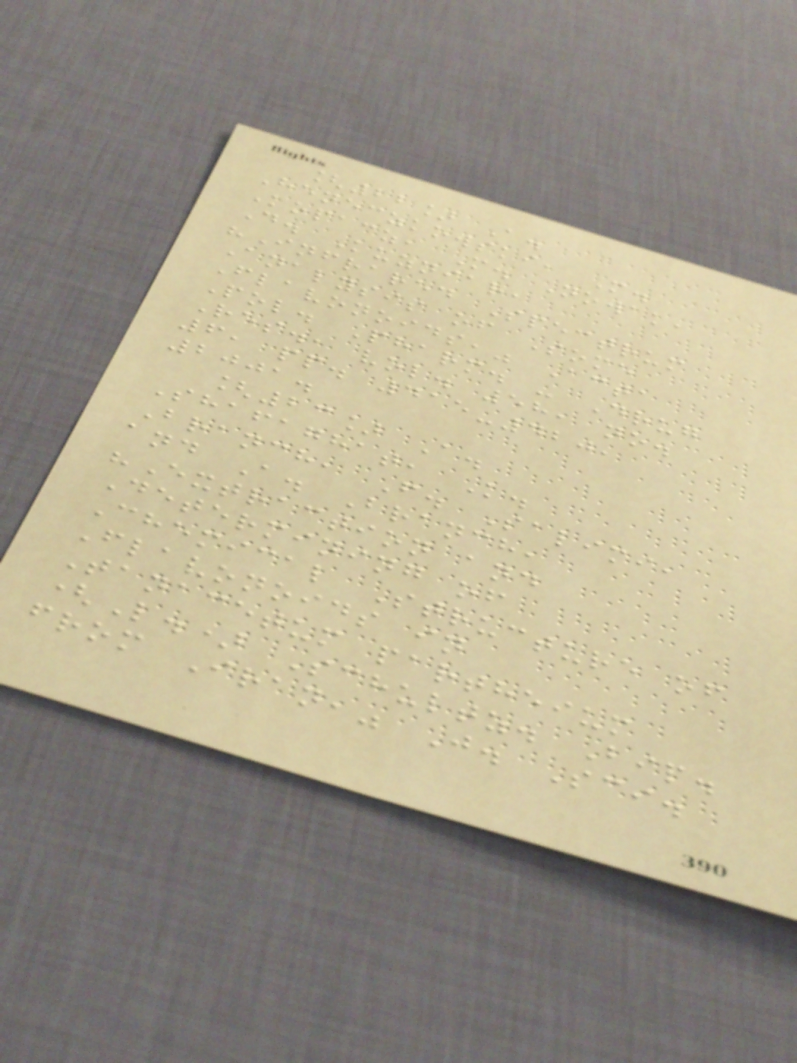[22] A.
Heneczkowski, M.
Kopacz, M. Nowak,
D. Kuzniar,
"Infrared Spectrum
Analysis of Some
Flavonoids," Acta
Pol. Pharm. - Drug
Res., vol. 58, no.
6, pp. 415-420,
2001.
[23] A.
Shafaghat, K.
Branch, F. Salimi,
and A. Branch,
"Extraction and
Determining of
Chemical Structure of
Flavonoids in
Tanacetum partheium
(L.) Schultz. Bip.
from Iran," J. Sci.
